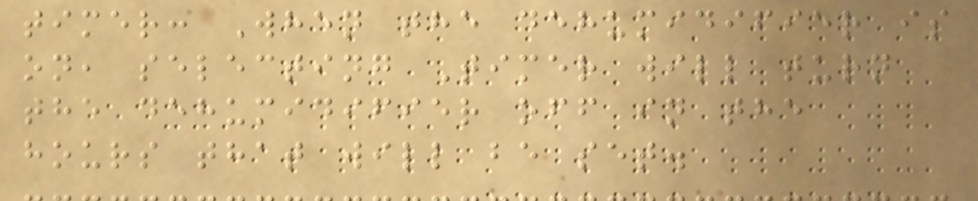timer: When the dehumidifier is
on, selecting Timer will turn
the dehumidifier off in the
hours that will be set.
